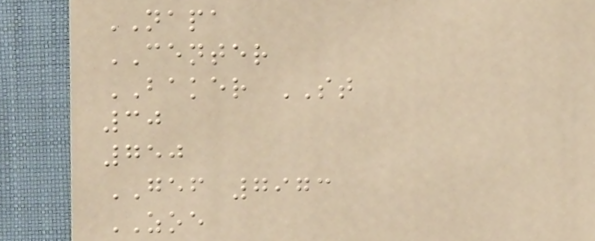NAPA
CENTER
BAKER ST
30
750
GEF 7973
ZOE
